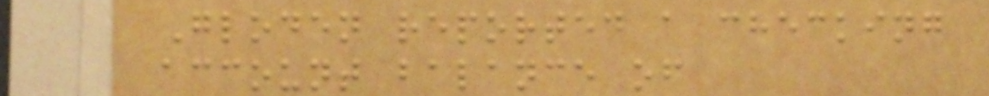Gloden reported a checking
account balance of
